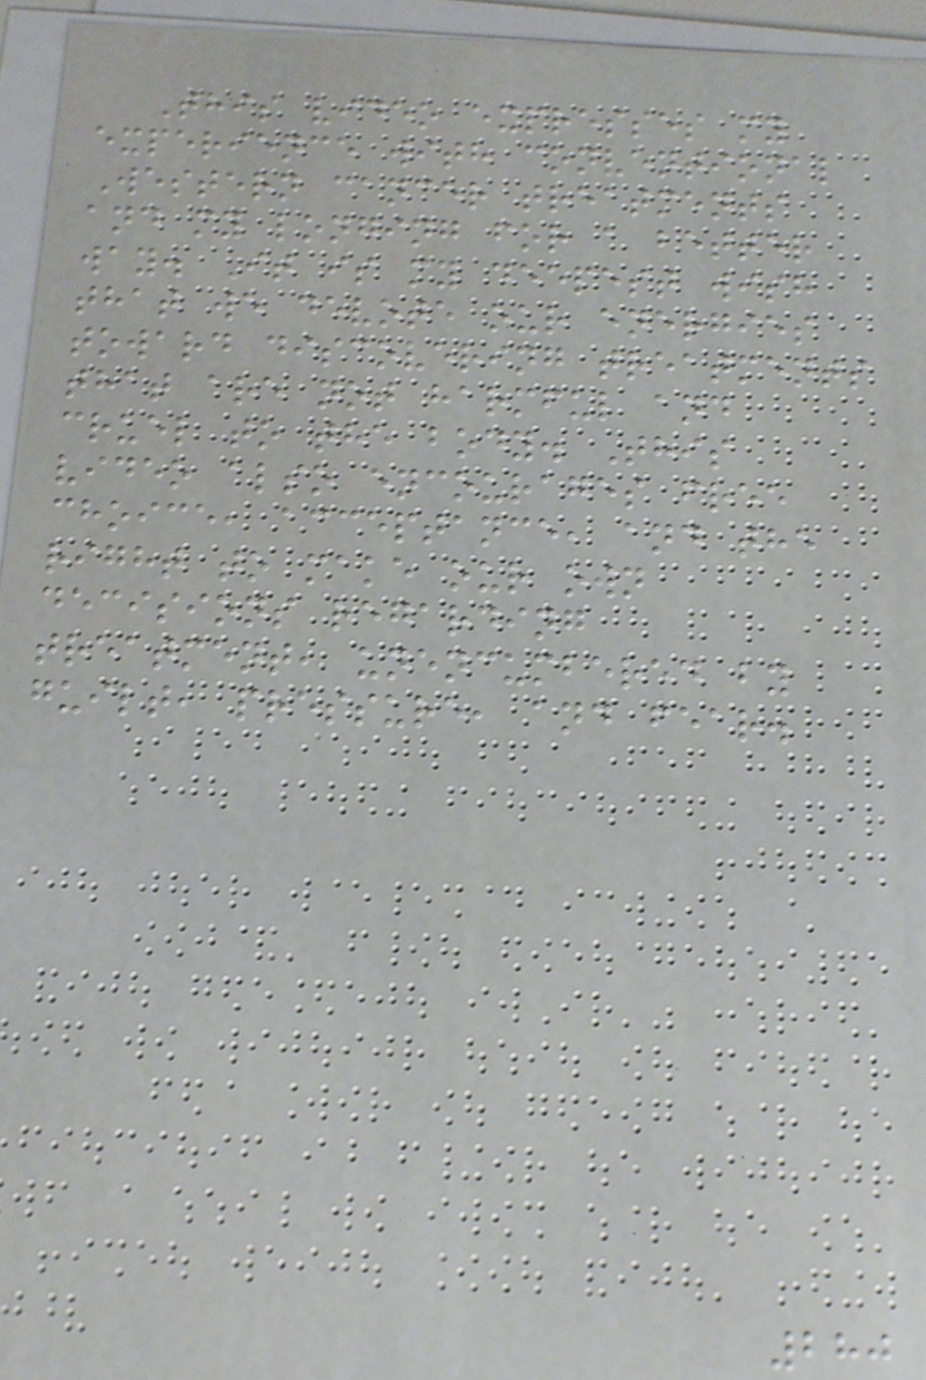This video expresses my
experience with conventional
Western cancer treatments
and my longing for a better
way. It is my deepest wish
that we devote our energies
toward discovering treatments
that are not harmful and
cruel to the body. This
video also encourages free
choice, acceptance, and the
right to make our own
decisions regarding
treatment, unencumbered by
guilt, pressure, and fear.
280
